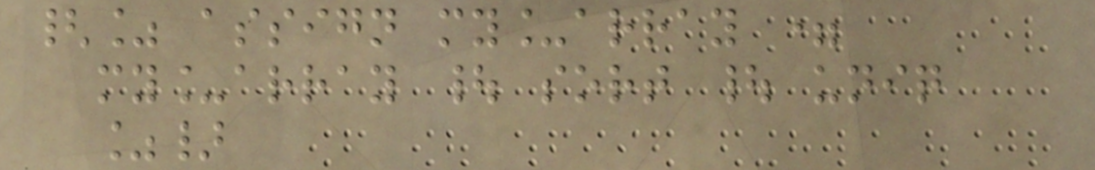{% assign my_array =
my_array | sort | uniq
%}
